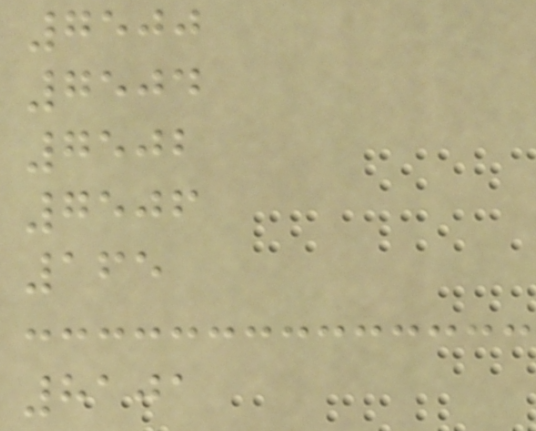7500
7504
7502
7506
165
8101
